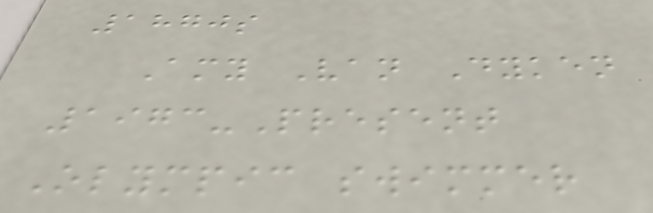1870s
Amy Van Dyken
1973-Present
Olympic swimmer
